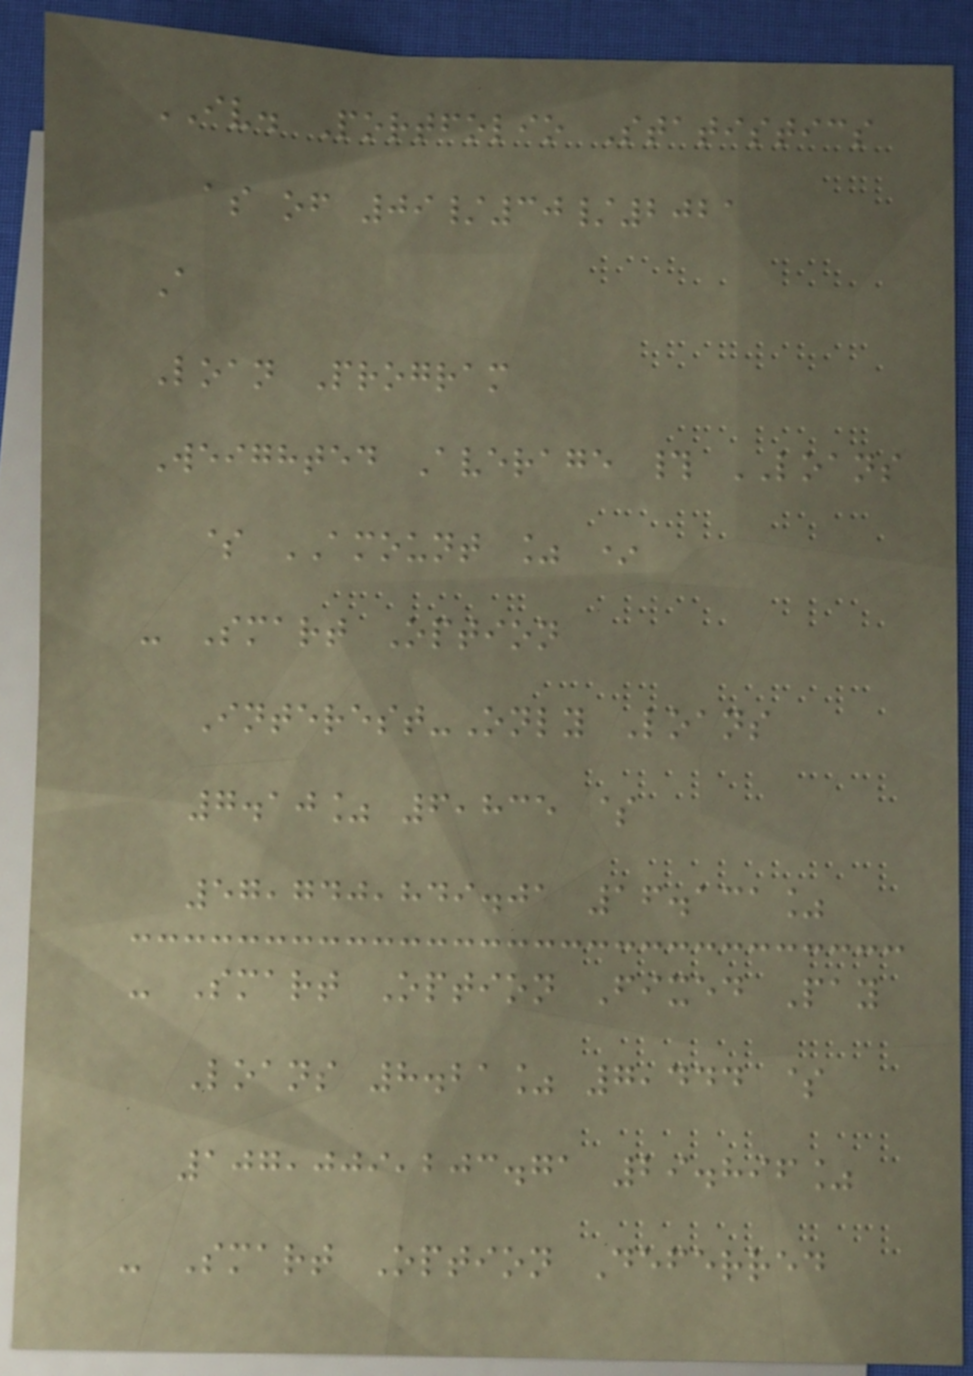IV. Portfolio Statistics
as of 09/30/2021
A
Loan Program
Weighted Average # LOANS
$ AMOUNT % *
- Smart Option
Interest-Only Loans
7.10% 6,835 $
57,740,849.01 16.131%
- Smart Option Fixed Pay
Loans 8.21% 7,444 $
107,009,203.71 29.896%
- Smart Option Deferred
